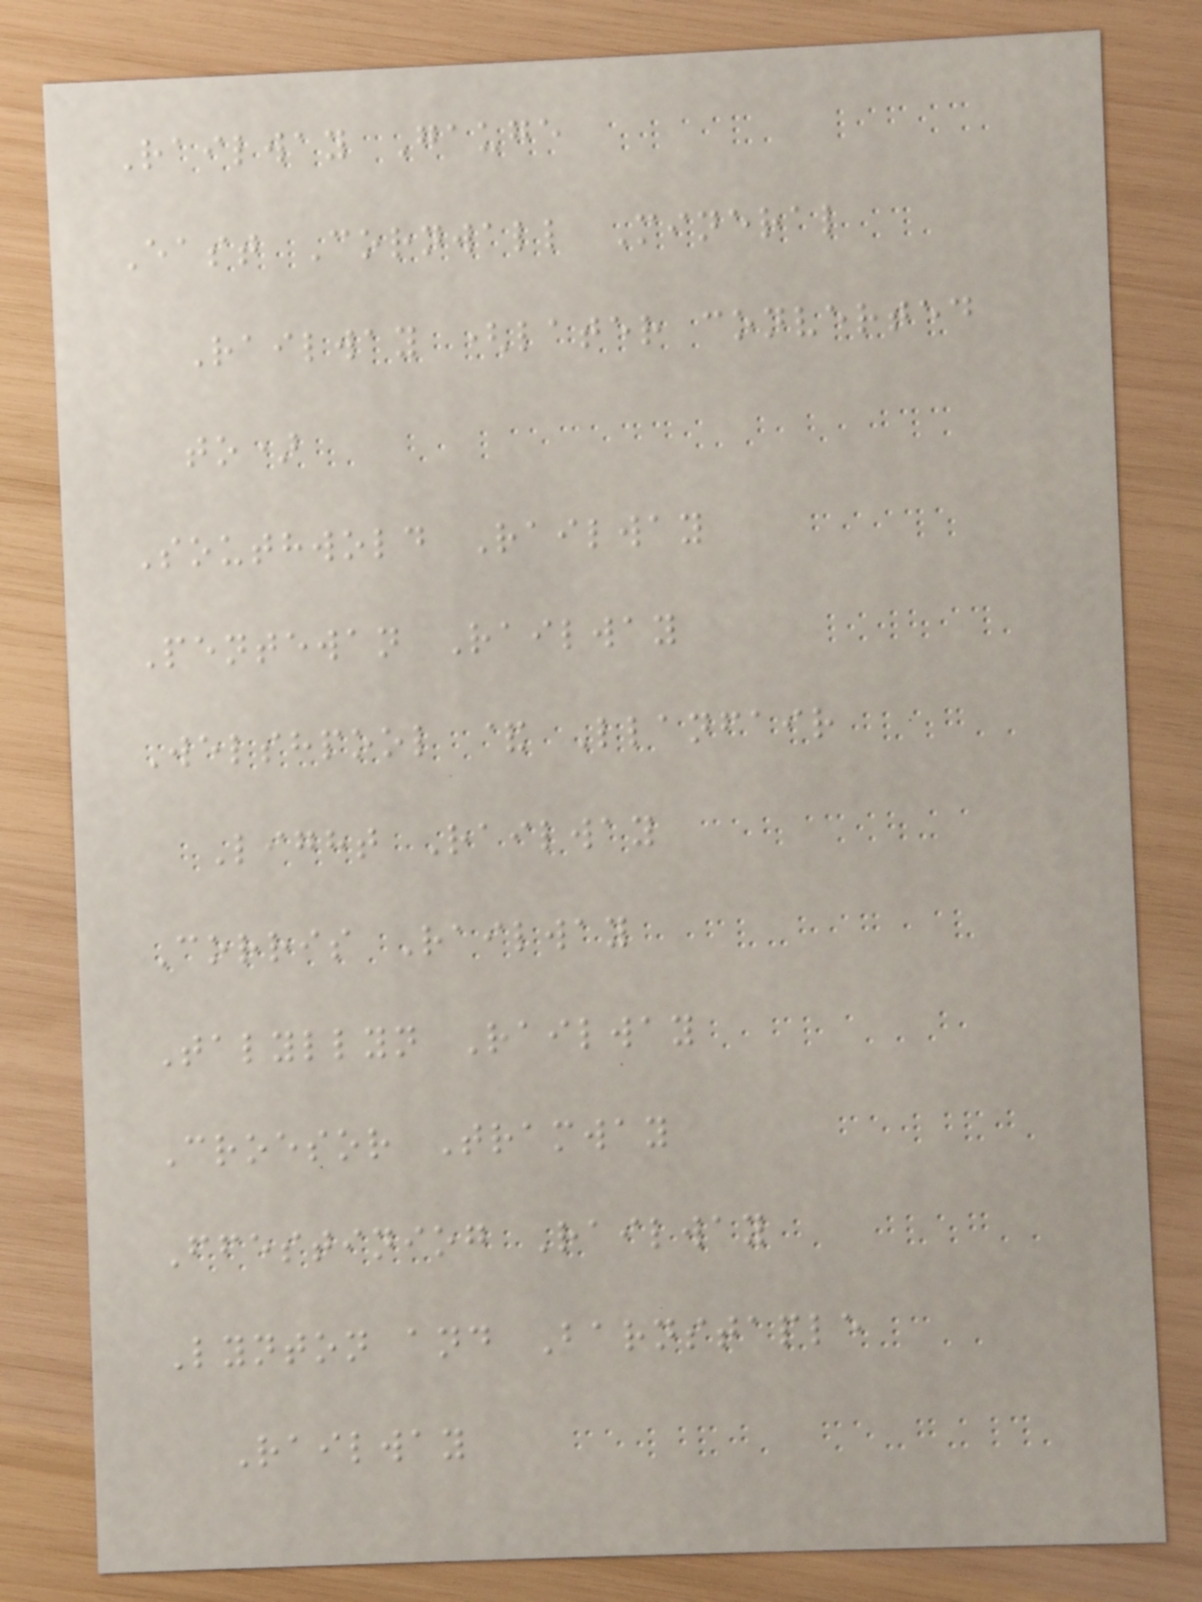Railway Gauge
East Cornwall Mineral
Railway (later converted
to)
Southwold Railway
Pentewan Railway
Welshpool & Llanfair
Light Railway
Corris Railway
Talyllyn Railway
Croesor Tramway
Ffestiniog Railway
Lynton and Barnstaple
Railway
